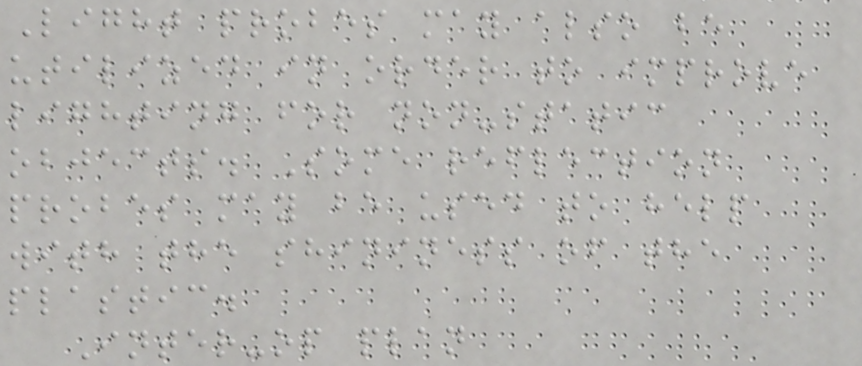Light probes may also be
utilized in order to improve
lighting for non-static
objects. Some reflection
probes may be used to help
with the shininess of the
plastic.
Inter-op plan
